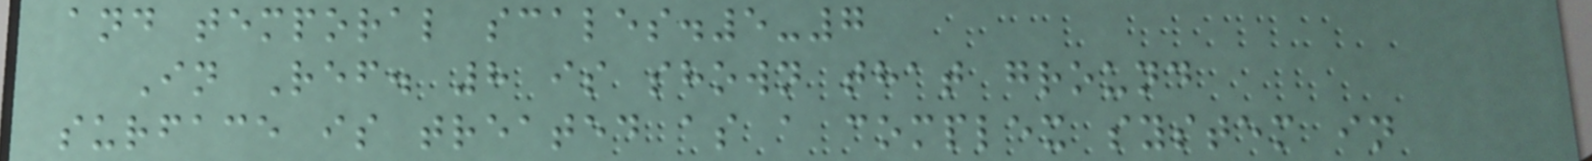and temporal scales.5-7
In Ref. 8 is shown that ground
surface is treated as a complex system in
